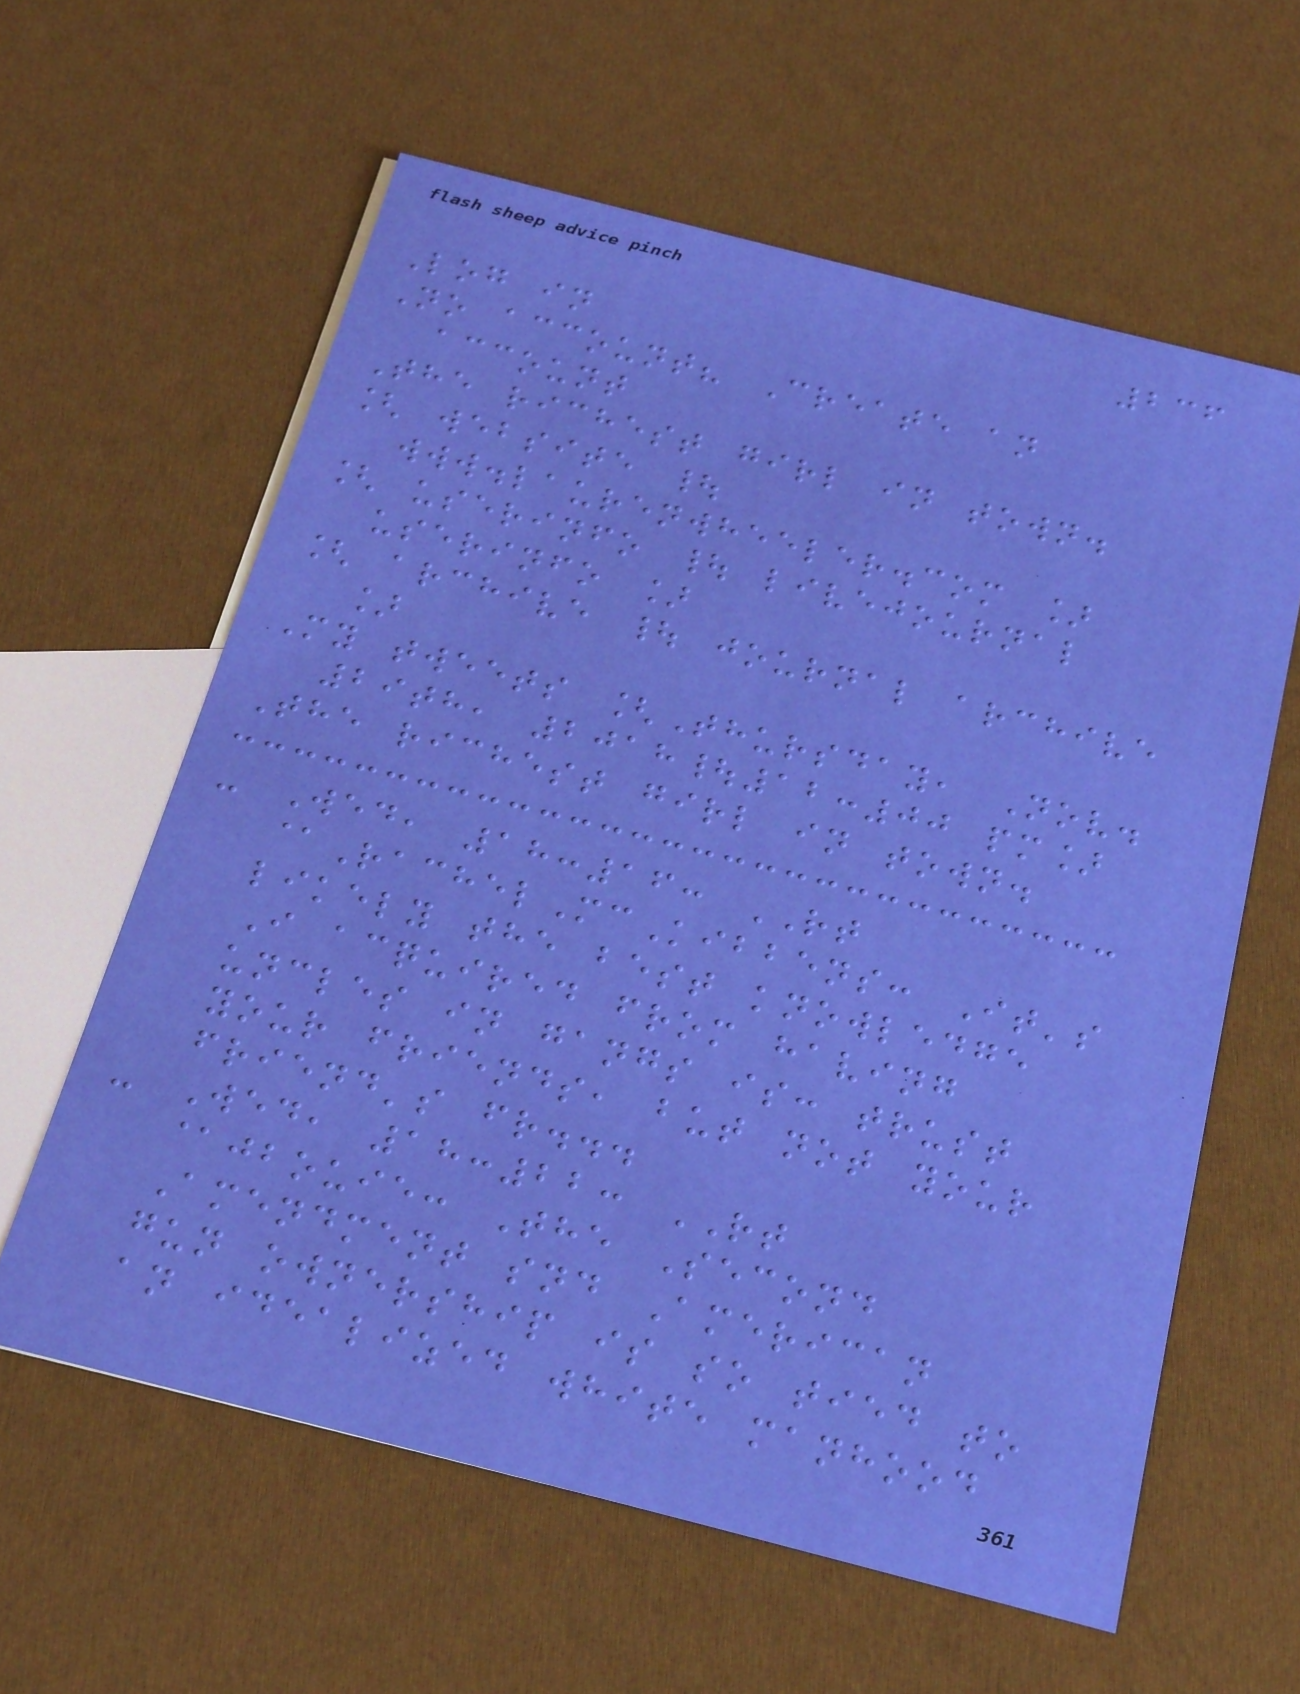236
Log in
No account? Create an
account
The richest girl in town.
[ website |
www.laurenwheeler.com ]
[ userinfo | livejournal
userinfo ]
[ archive | journal archive
]
My tweets [Thursday, Nov.
29th, 2018|12:00 pm]
The richest girl in town.
- Wed, 18:16: RT
@RachelMcKibbens: It's
likely the best knowledge
I acquired from having
uncles in gangs is: trust
your friends, but not your
friend's fr...
- Wed, 18:22: RT
@jbouie: The Second
Amendment snd American
gun ownership is so tied to
an idealized white manhood
